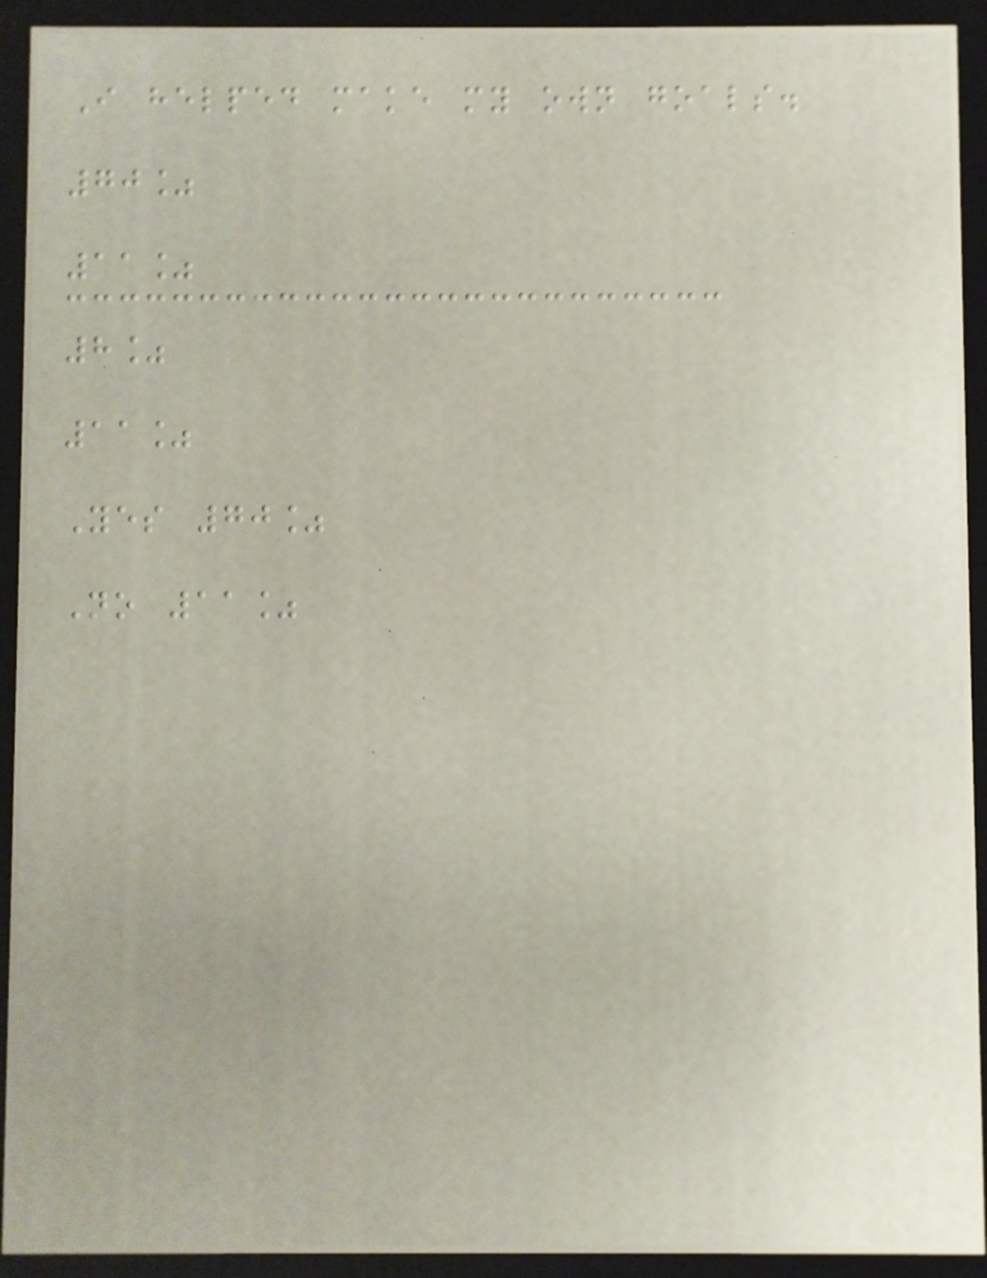I helped make my own goals.
70%
11%
8%
11%
Yes 70%
No 11%
